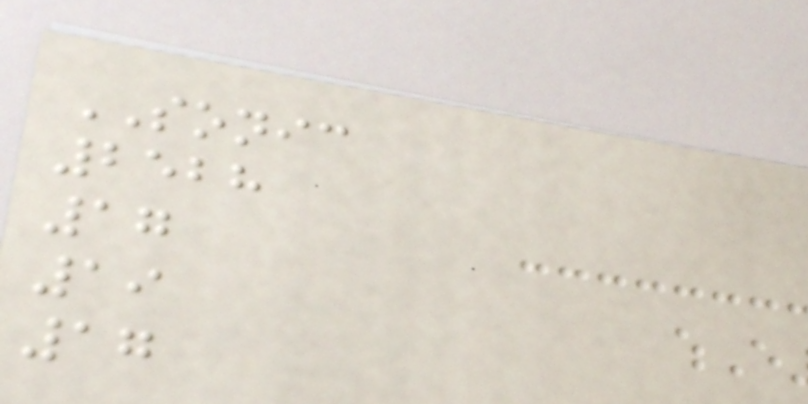SONIC
2528
17
19
17
